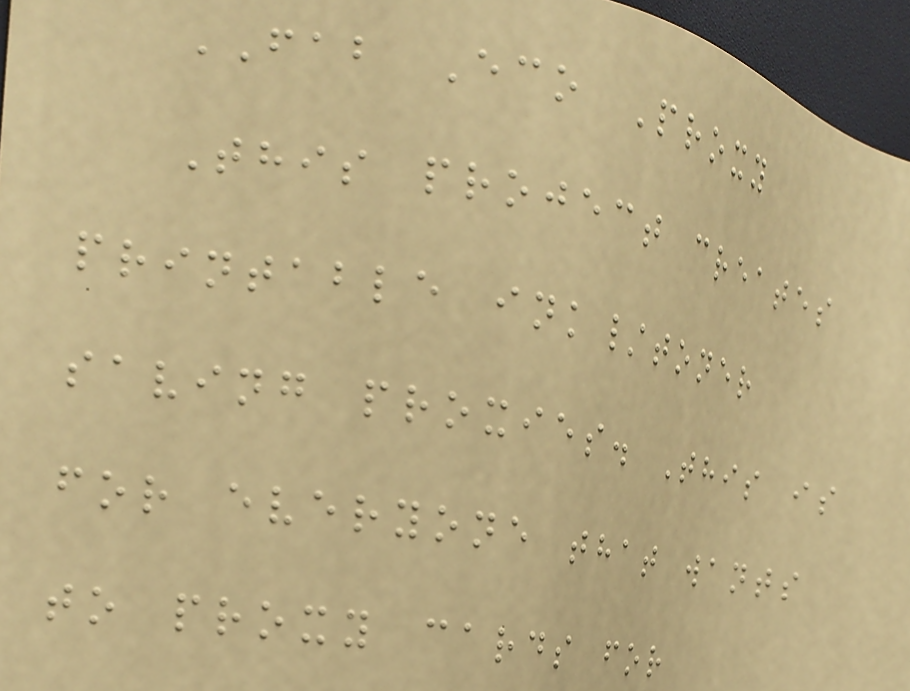FAB Eco Proxy
This project creates
printable ink/toner
saving proxies. This is
for everyone that wants
to proxy cards for
